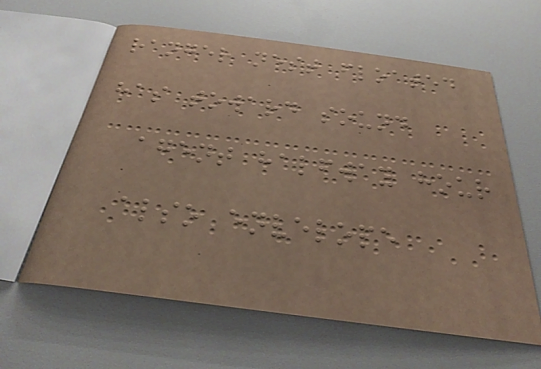ranger nest floated
has toward sound
agent halfway hour
also envelope
